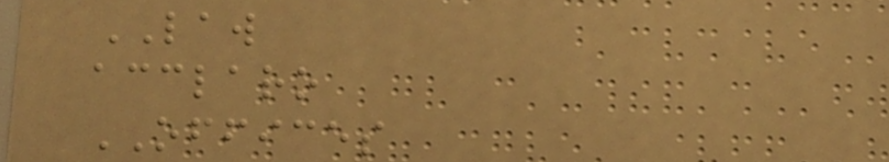LAW
acclaro
OFFICES
